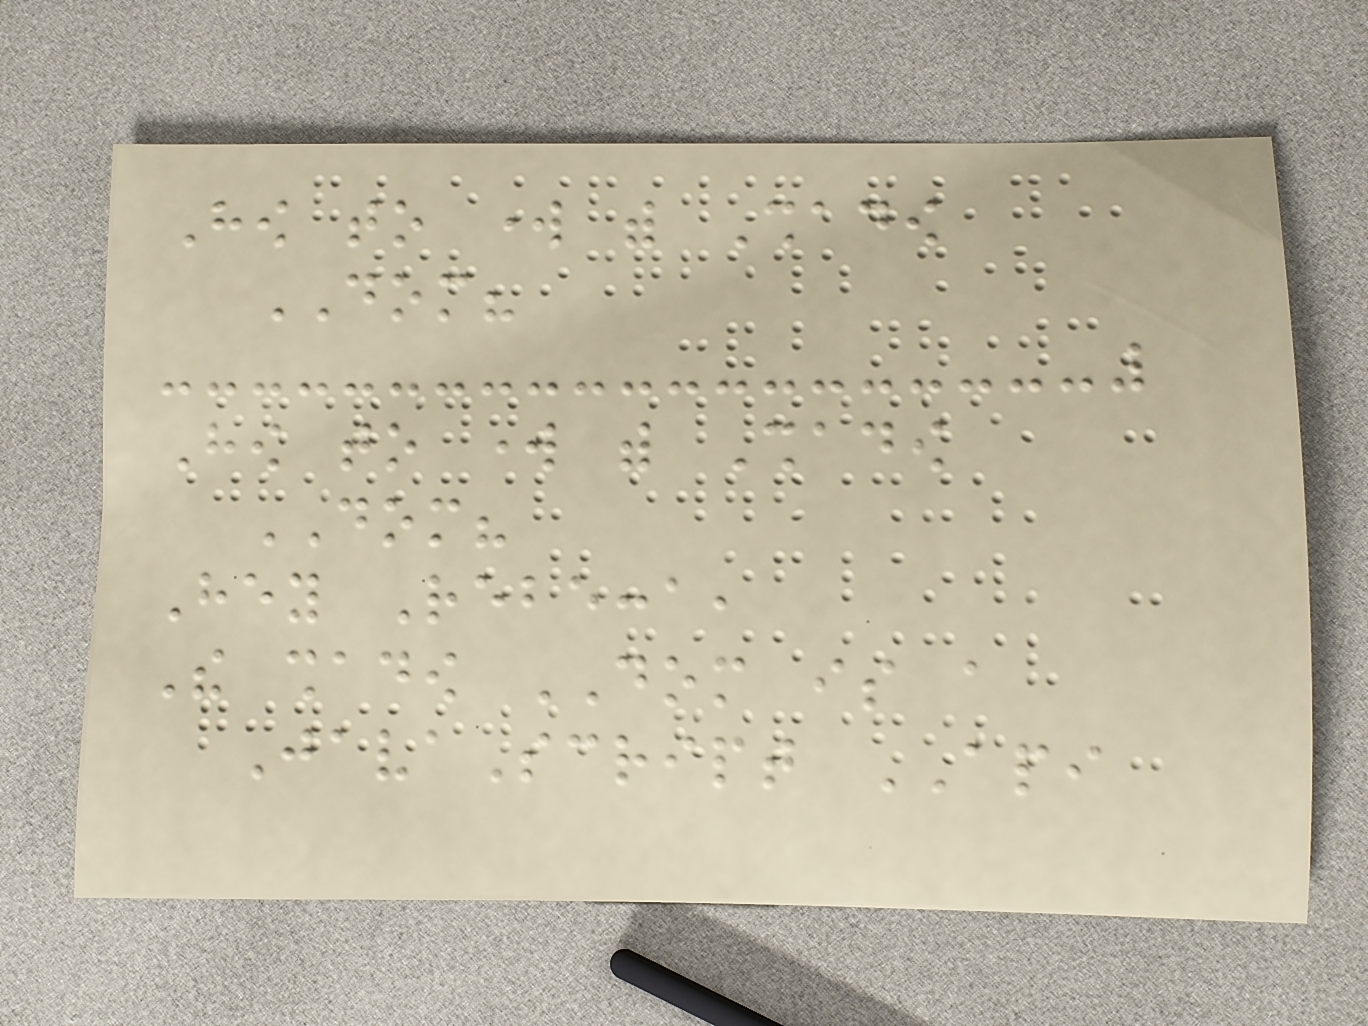How to work with Shadow
DOM?
How to work with Shadow
DOM?
Hey Rebecca,
The shadow DOM is a
JavaScript API
